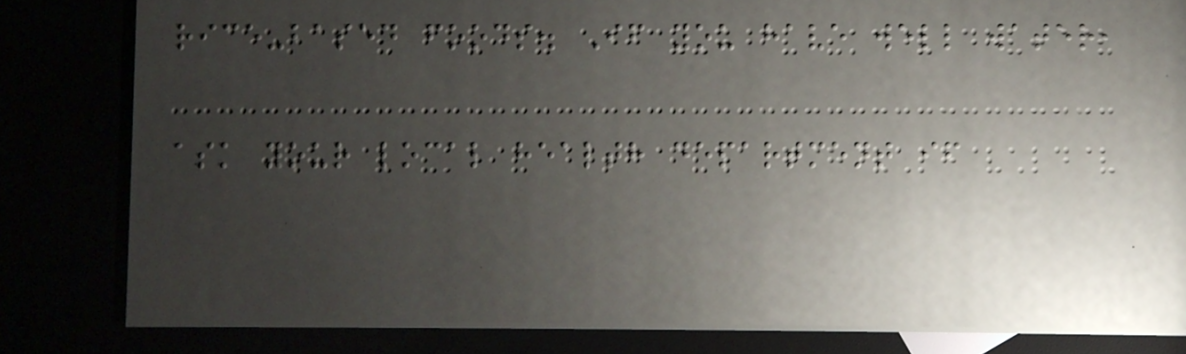rice-based foods. If you have well water,
ask your local health department if
